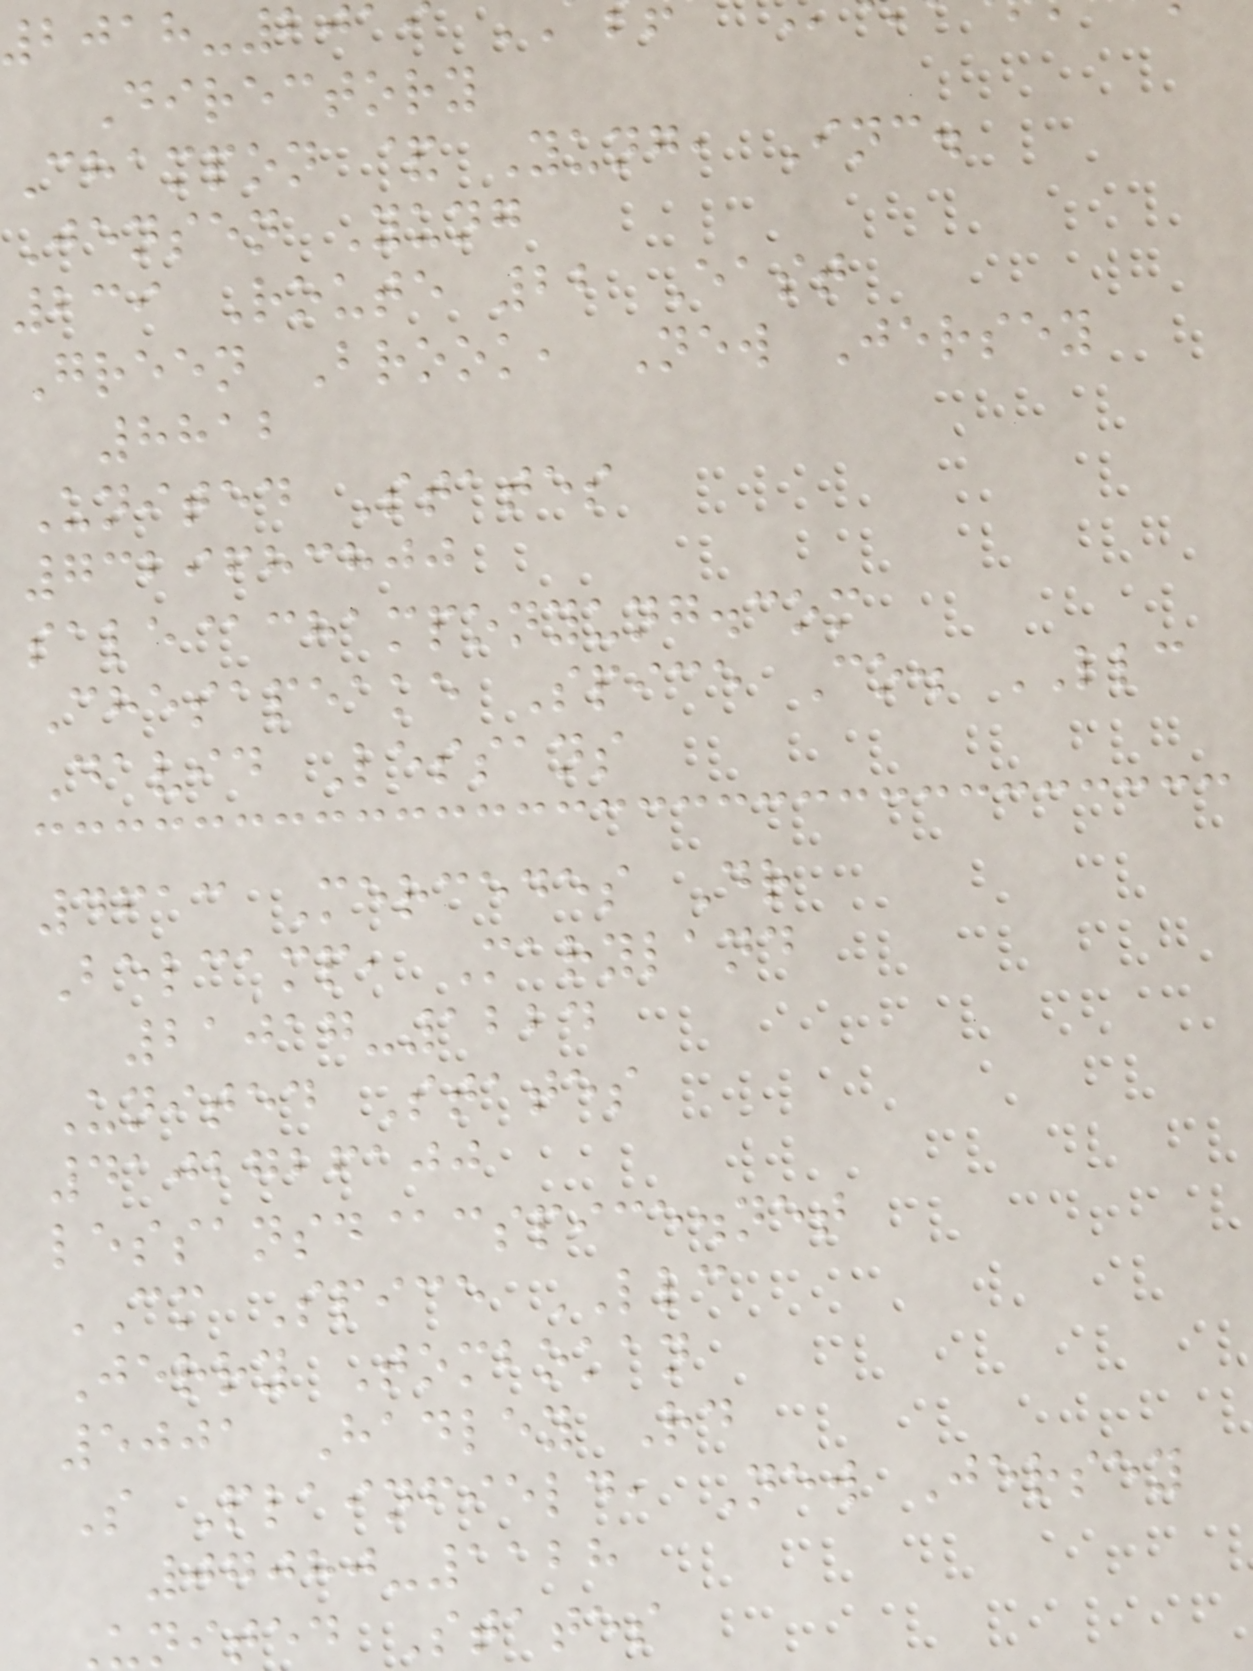Directory
Champon & Yung, Inc.
Jensen Yung
239 Route 22 East
Green Brook, New Jersey
8812
United States
7329683800
sale@champonyung.com
Chesapeake Spice Co. LLC
David Lessans
4613 Mercedes Dr
Belcamp, Maryland
21017-1224
United States
4102726100
lessansd@cspice.net
CM Spice LLC
Jerry Tombokan
5001 Hadley Rd
S Plainfield, New Jersey
07080-1128
united States
